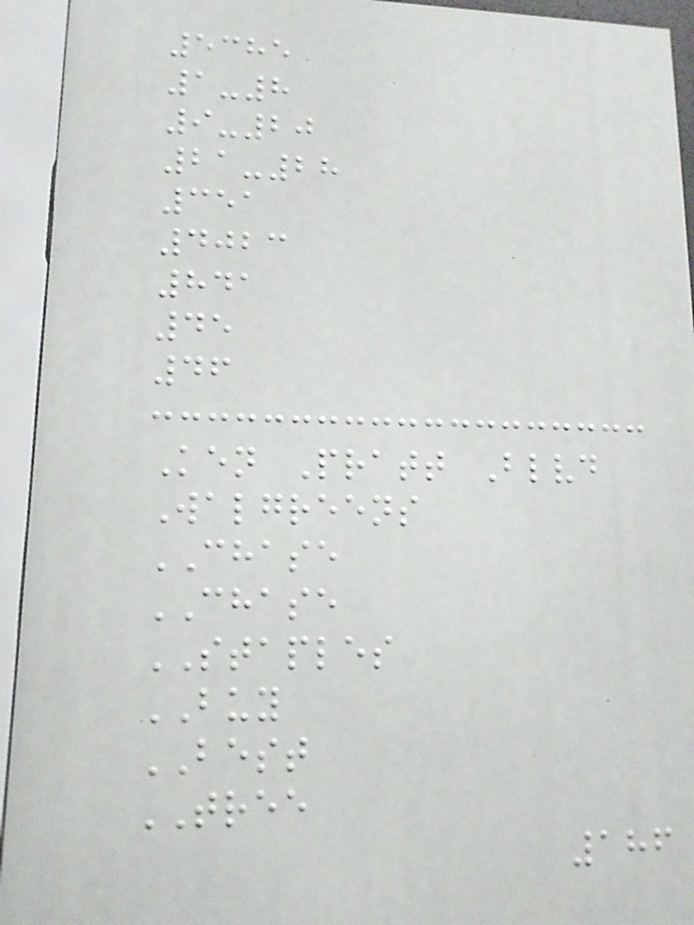5385
1-8
9-20
21-28
351
4023
841
45
46
Ken Pratt Blvd
Walgreens
CHASE
CHASE
STAPLES
BUY
BEST
TREE
186
